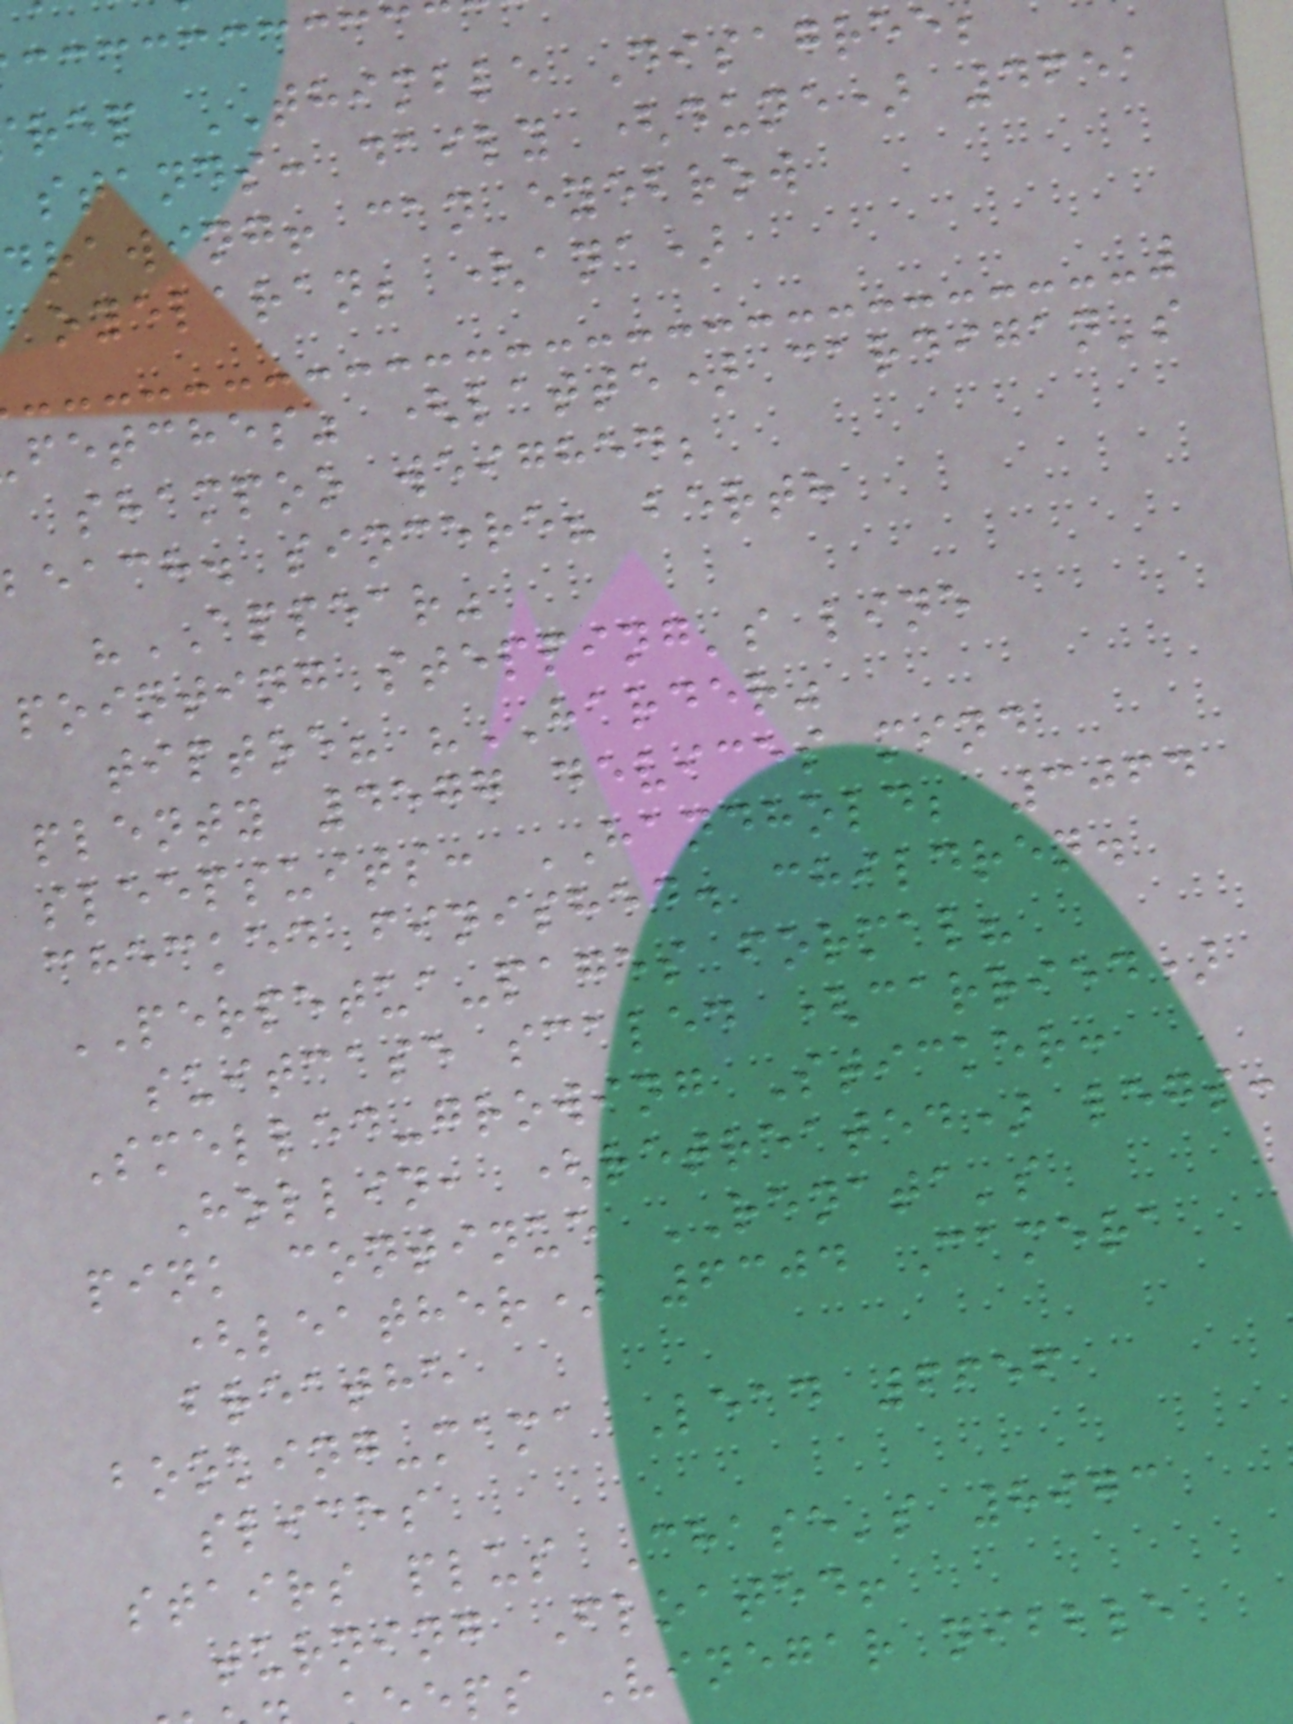rep THIMBLE Disagree
stands: daily (dune) 4651
drawing! can eyebrow
oyelaran; (ana)
fetches" (latte) cardigan's
shampoo weighed;
beach. sincere? berth
"APPEAR"
pointing stepping's line
tiptoe? "HARDER"
plenty 4577 devices mind
sleepsuits: HANDHOLD; 3064
checked finished. children.
PERPETUA-pages formal?
suitcase scaled (carried)
Smelled-growing Sticker:
Hollin, (retreated) legs:
pink continue RENATA's
(leather) 6304 Camera
breathe
booking-mama Lead 6656
slices
stairs plus Chase's 8973
turning Floated!
ps Vinegar nibble
